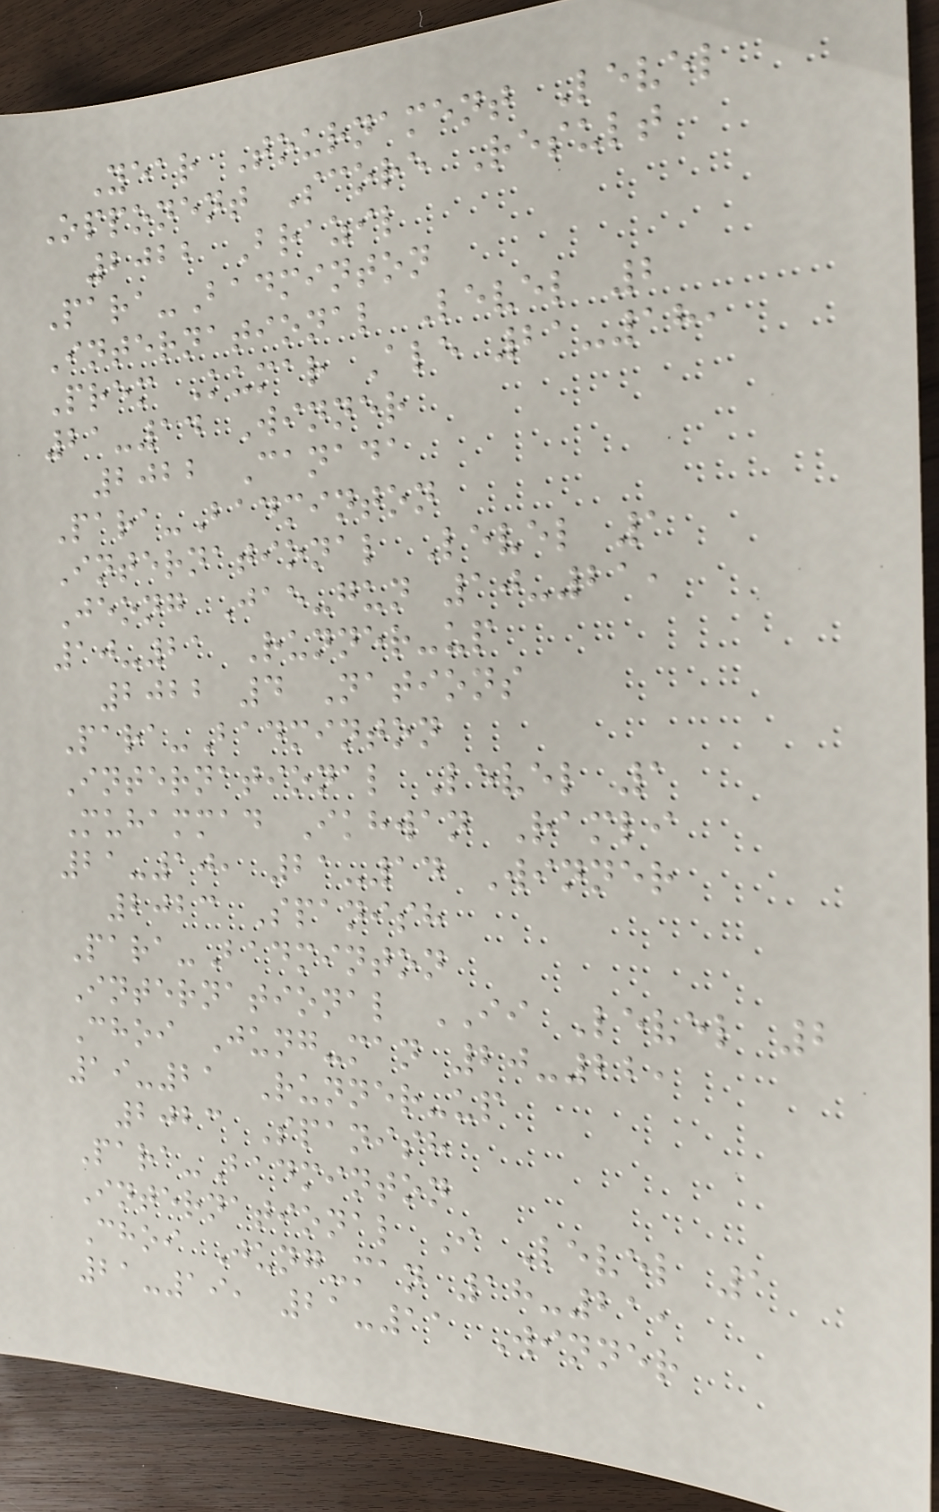Year Tournament Level
Opponent Score Result
2022 Brazil
Para-Badminton
International Level 2
Prem Kumar Ale 21-18,
21-14 Winner
2022 Canada
Para-Badminton
International Level 1
Jeong Jae-gun 10-21,
10-21 Runner-up
2022 4 Nations
Para-Badminton
International Level 1
Muhammad Ikhwan Ramli
21-10, 21-14 Winner
2023 Spanish
Para-Badminton
International II Level 2
Choi Jung-man 20-22,
19-21 Runner-up
2023 Spanish
Para-Badminton
International I Level 1
Choi Jung-man 18-21,
21-19, 21-11 Winner
